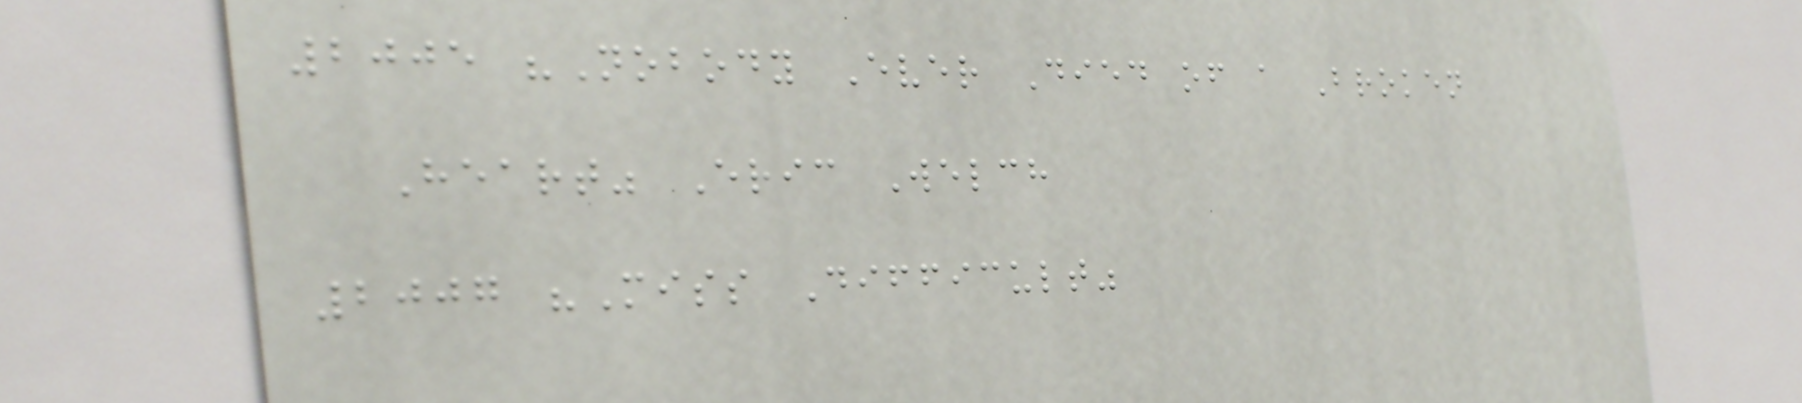2005 "Nobody Ever Died of a Broken
Heart" Eric Welch
2007 "Miss Difficult"
